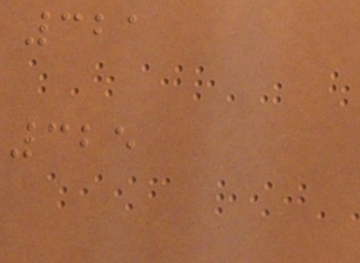321
325
